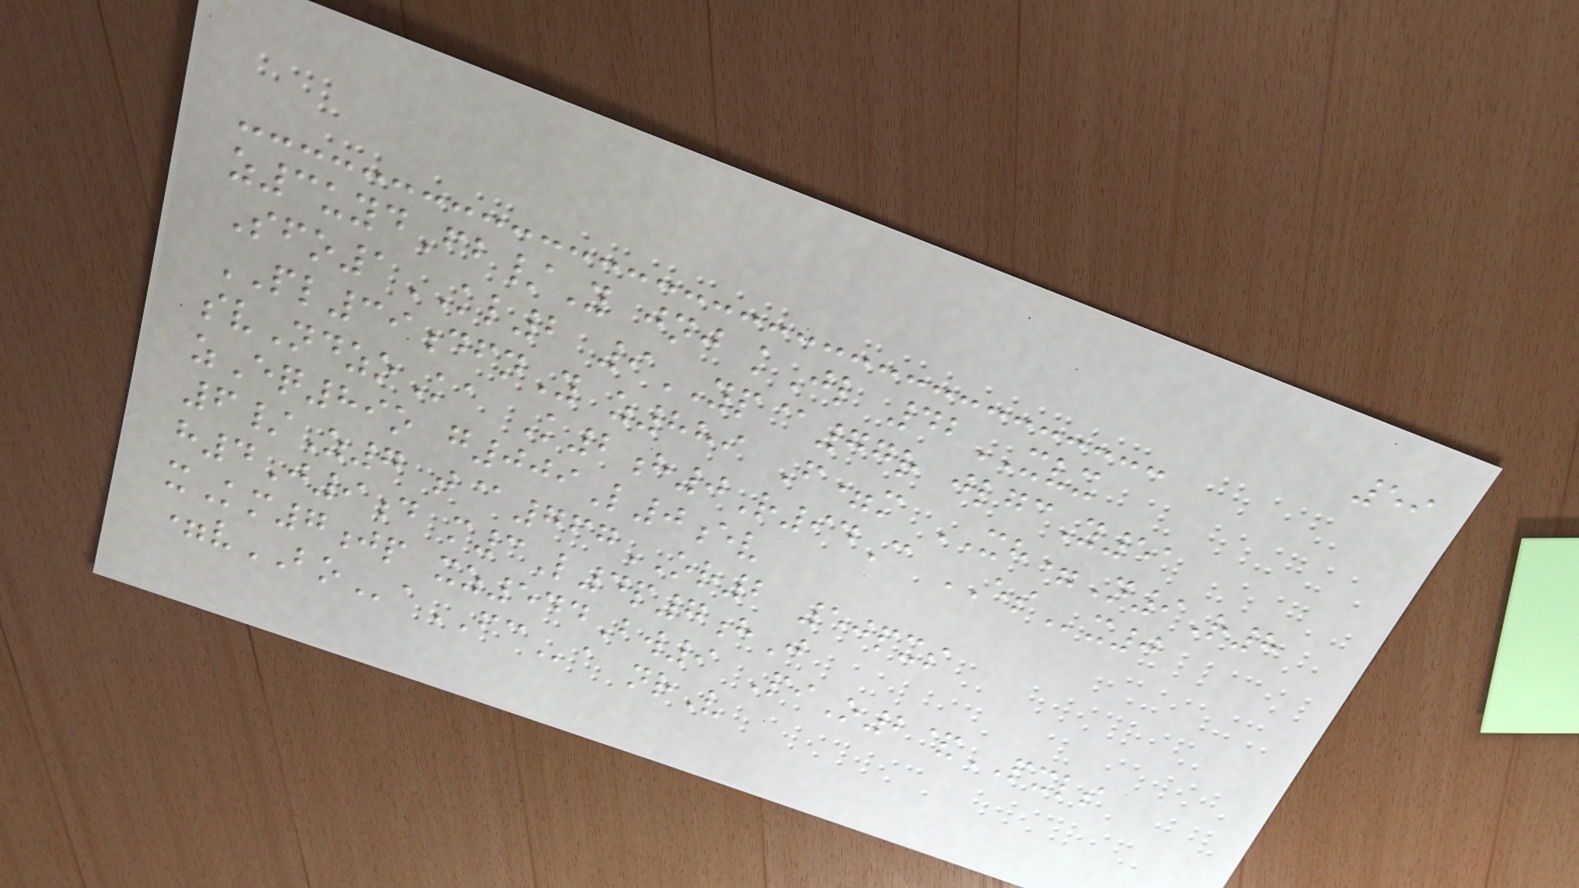59
z3uydFb/Y jnj kJl 42XVX
Sfo1KL2 9YP@77r jlgcY51
PL39dfnY z889 F=m XH=N9R8
svNdzoKa K2h0R94C ESx0
zEq89o g009L0ev
6/Z7 t@767OR2 50pxs
h4J9d m3L4p7hJ
xKm7jp xz544Bw9 PiO2&PXLS
=vBOaFCa nrV
